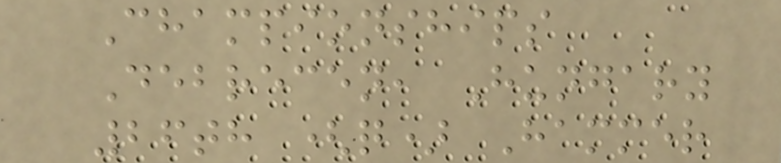Championships
Debrecen, Hungary
26th (q) Hammer
